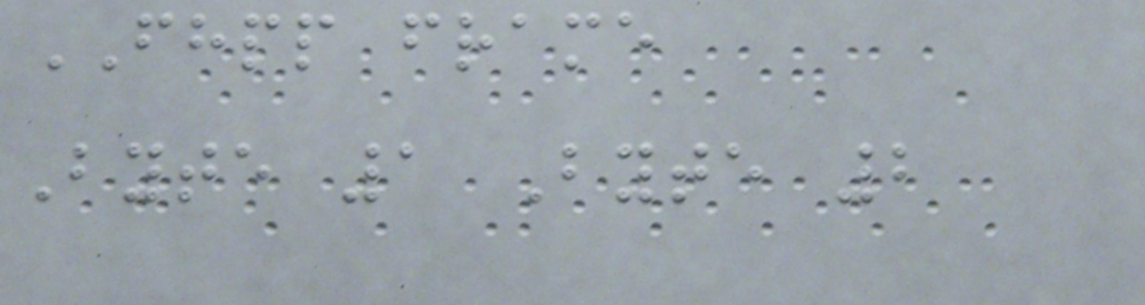FHPP frame
Byte 1 Byte 2
